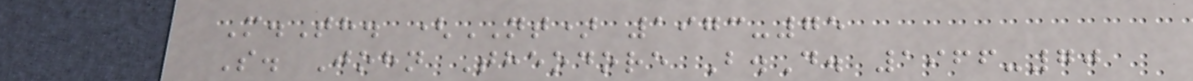M.Th. (NT) 1973-75
S. John Theodore B.D. 1966-70
